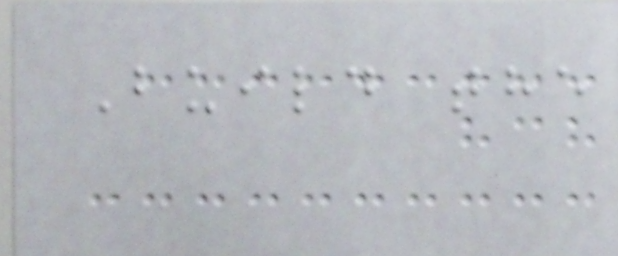Build the
